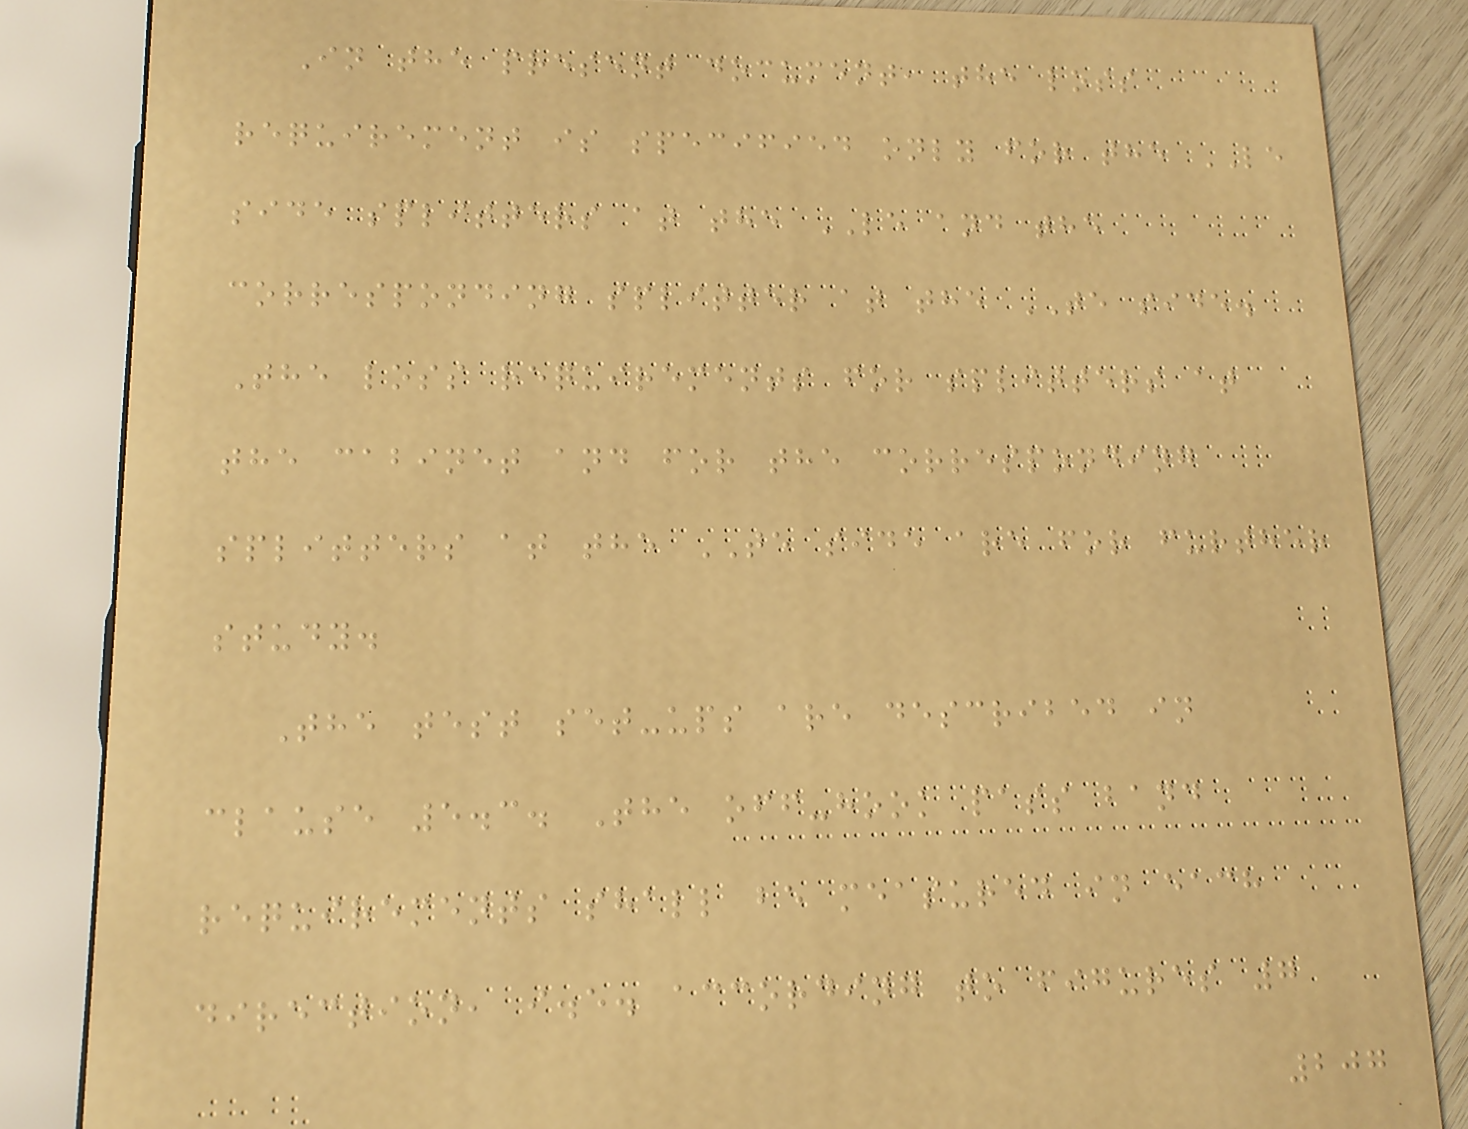In the present document, the loss
requirement is specified only for the LE
side splitters at the LE and the
corresponding splitter at the TE side.
The loss requirements for splitters at
the cabinet and for the corresponding
splitters at the TE side are for further
study.
The test set-ups are described in
clause 5.3. The off-hook pass band
requirements shall be measured in each
direction, i.e. according to figures 7
207
